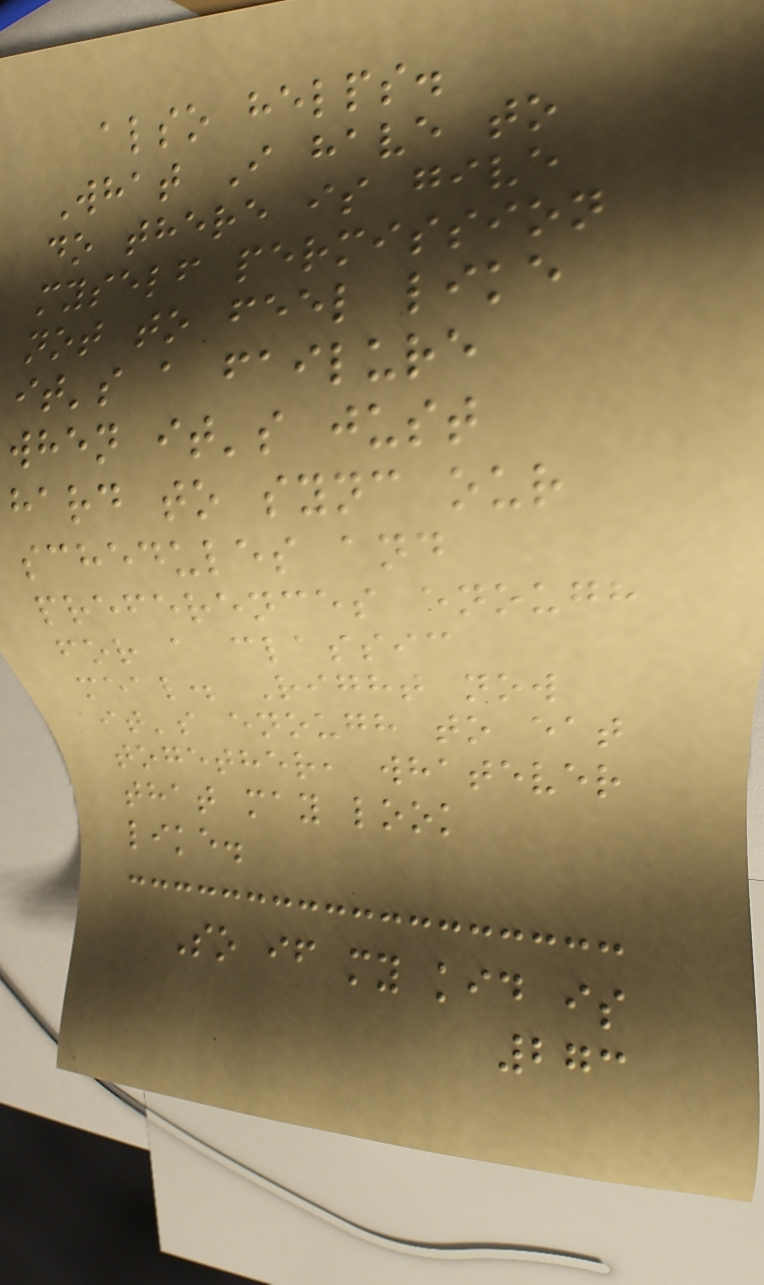also helps.
What I have to
do there is give
myself permission
not to feel like
it's a failure
when it's just
hard to sync our
schedules and
preferences enough
for a classic
meal. Right now
it's enough to eat
together, whatever
that may look
like.
So if my kid is
273
